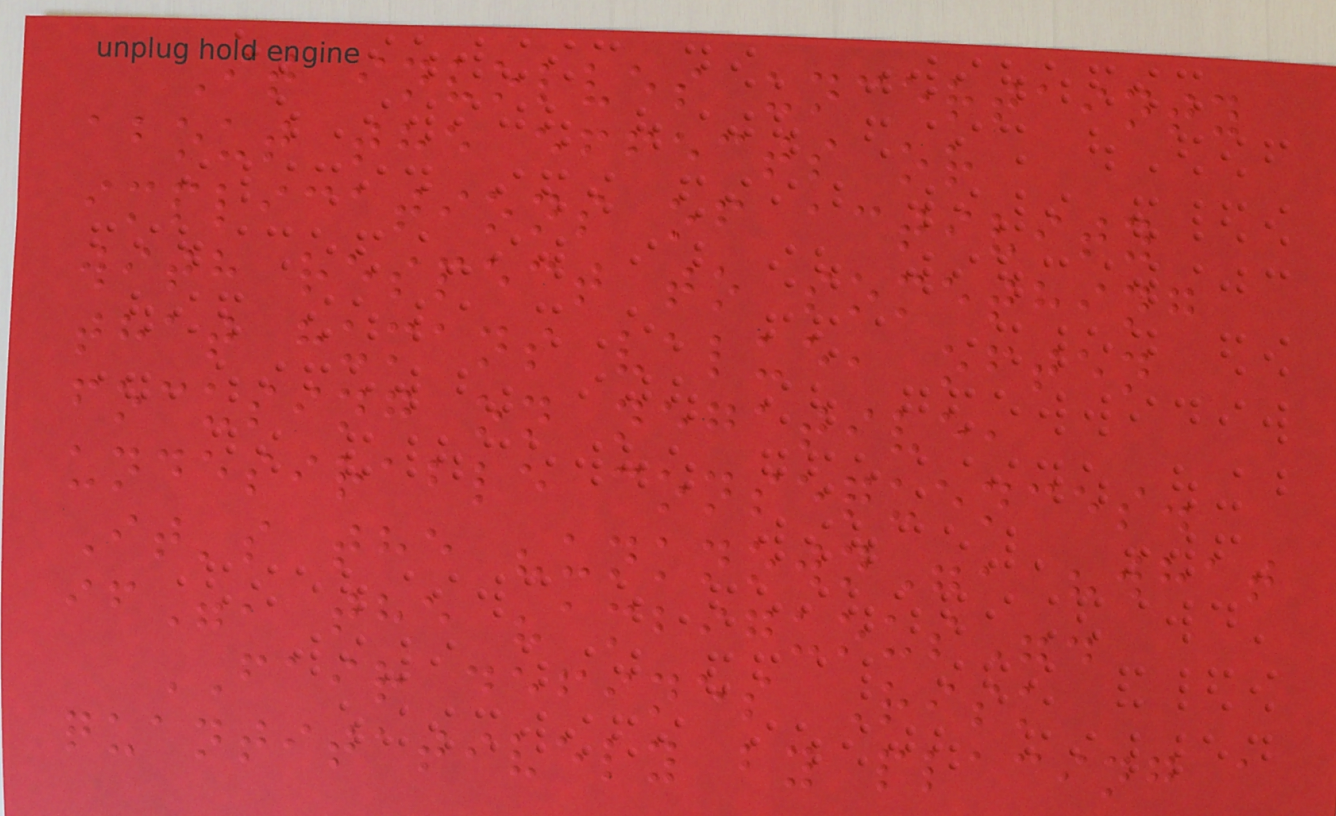It involves uncertainty
about the effects or
implications of activity
with respect to something
that humans value, often
focusing on negative,
undesirable consequences.
It's the "unknown", "what
if", the "ambiguous".
FAIR defines Risk
quantitatively by placing a
